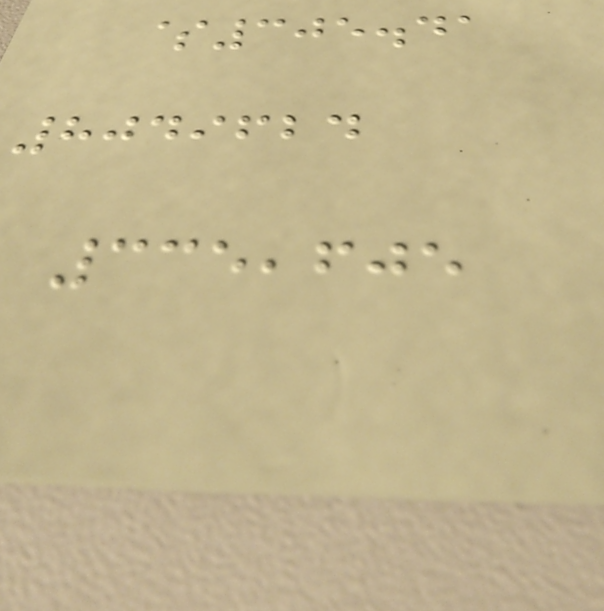$305.41
8049624
335,605
